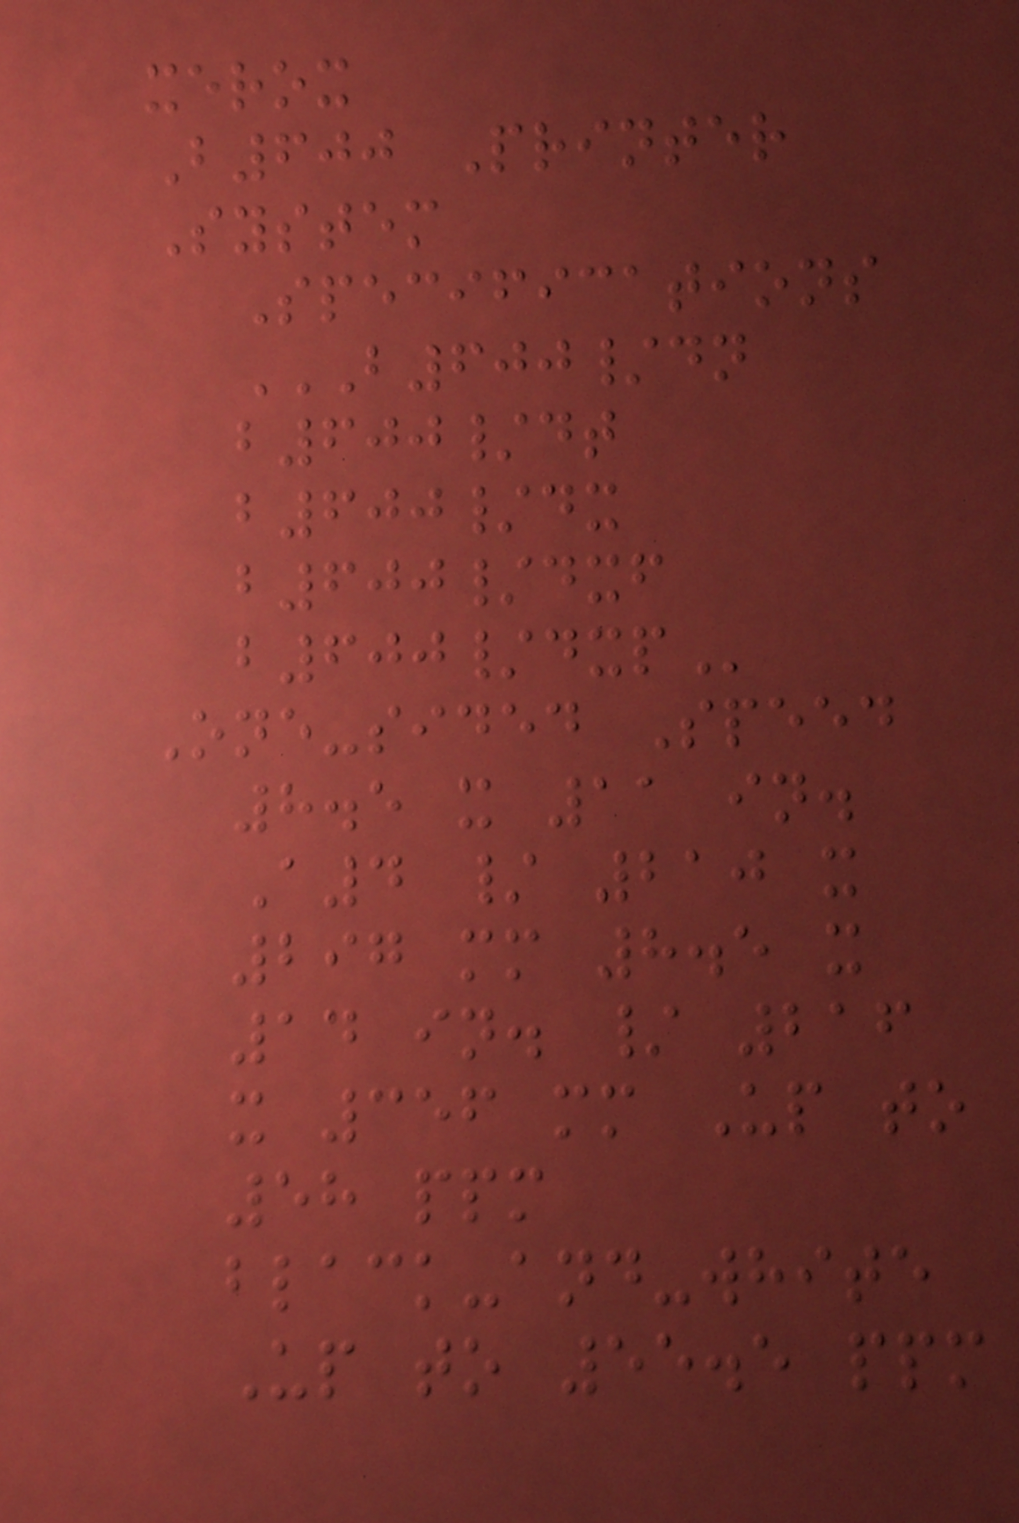xerox
B600 Printer
System
Specifications
B600/DN
B600/DT
B600/DX
B600/DXF
B600/DXP
One-sided Speed
8.5 x 11 in.
A4 / 210 x
297 mm 8.5 x
14 in. / 216
x 356 mm Up to
58 ppm
black-and-white
Up to 55.5 ppm
